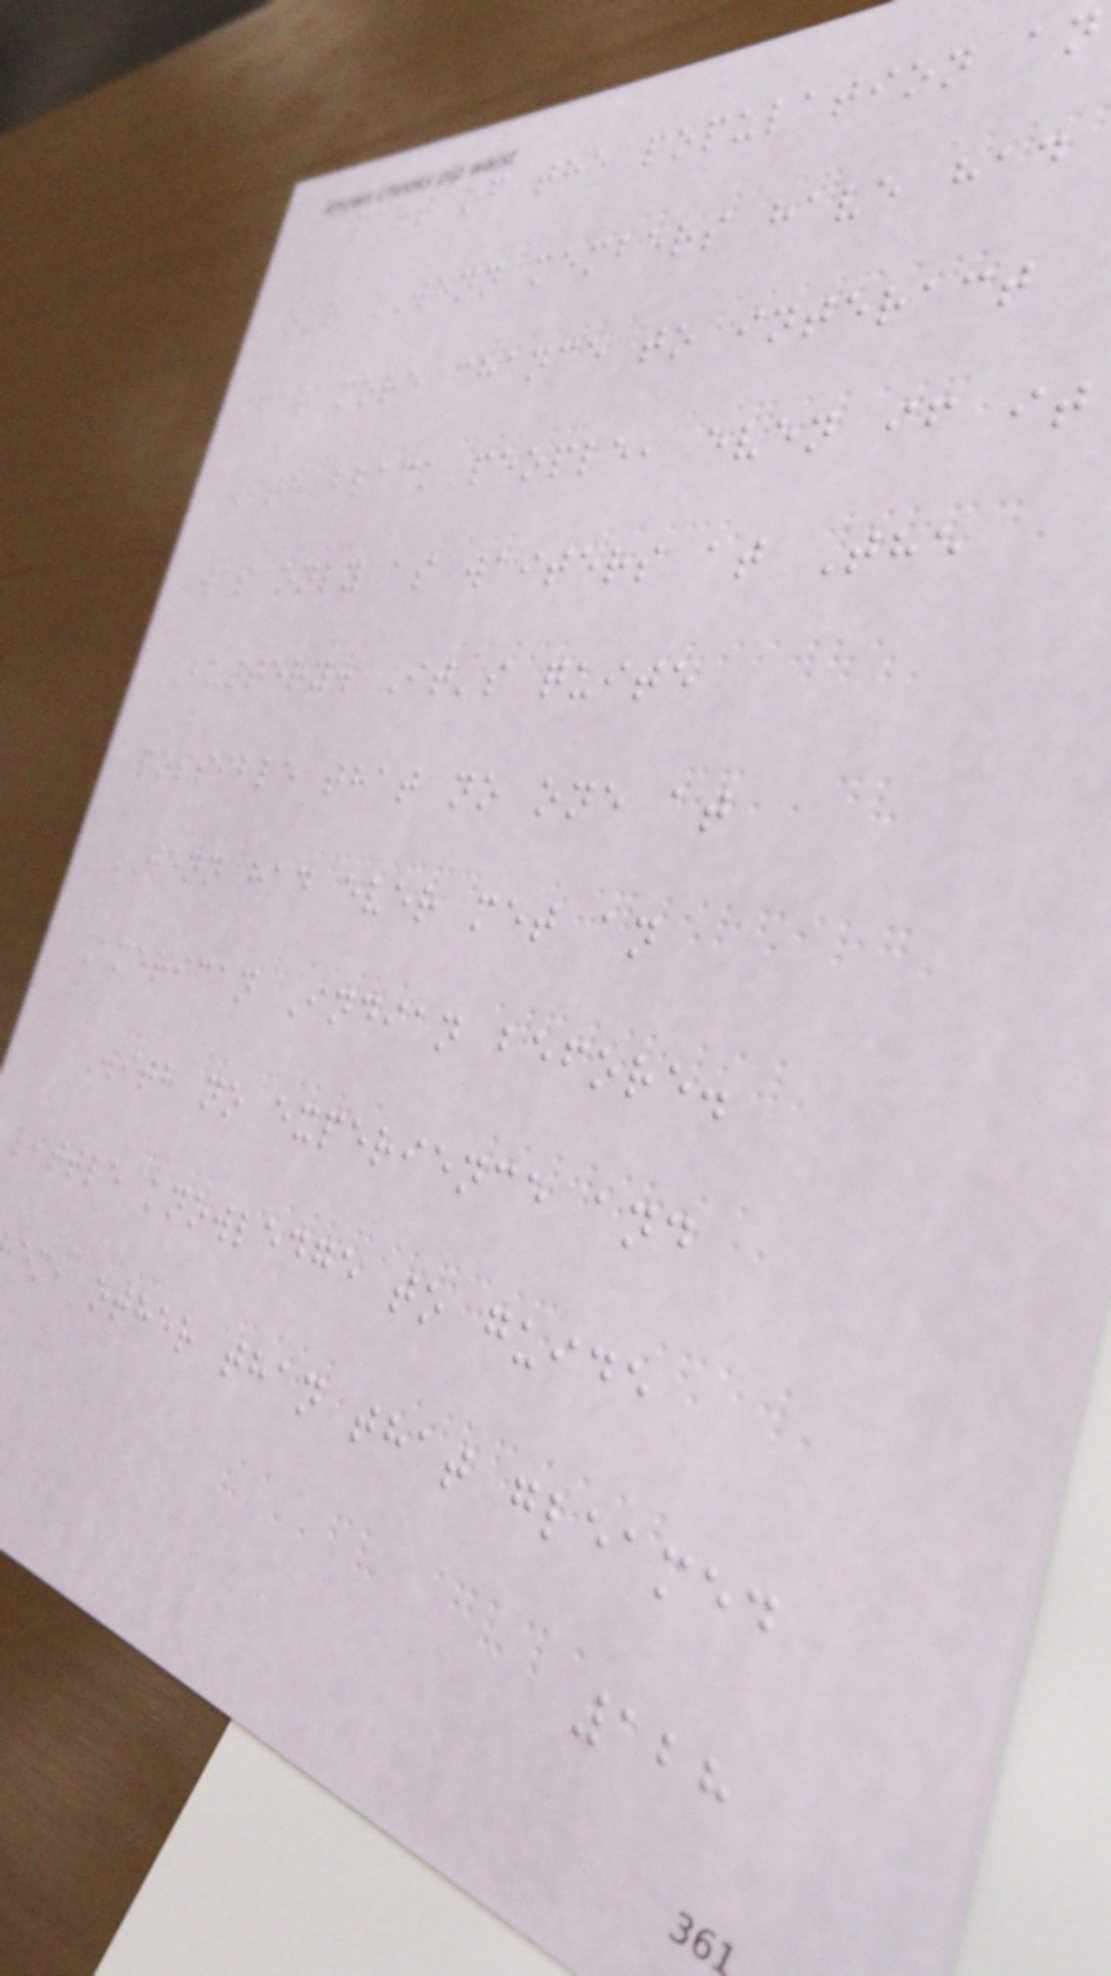part of the population an
our WENN members have had
far more chance to interact
with black people, even if it
was only as waiters at The
Buttery. It's quite
possible that no one at
WENN had ever met an
American Indian before.
With no experience and
little knowledge to guide
em, other than that gleamed
128
